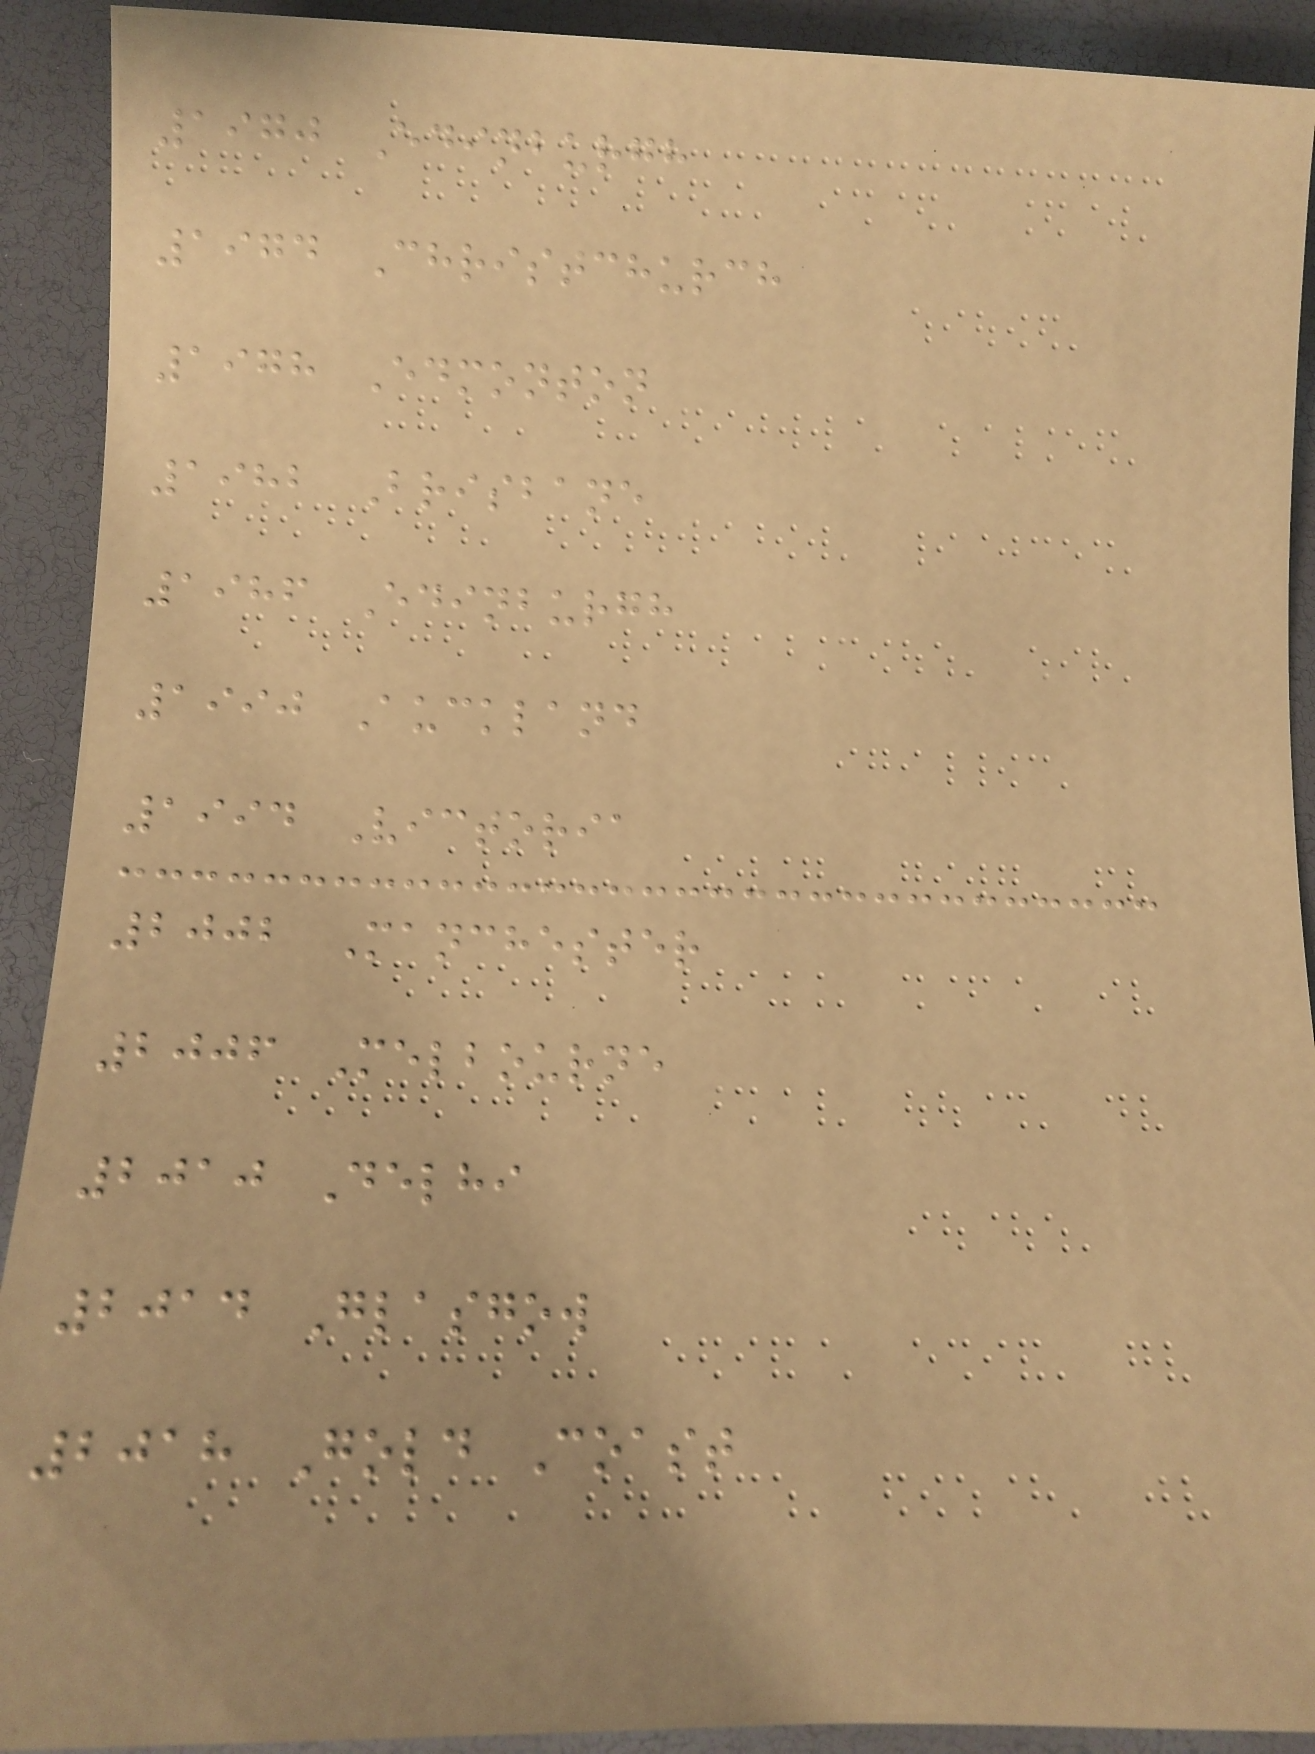1970 Edinburgh
1974 Christchurch
1978 Edmonton
1982 Brisbane
1986 Edinburgh
1990 Auckland
1994 Victoria
2002 Manchester
2006 Melbourne
2010 Delhi
2014 Glasgow
2018 Gold Coast
